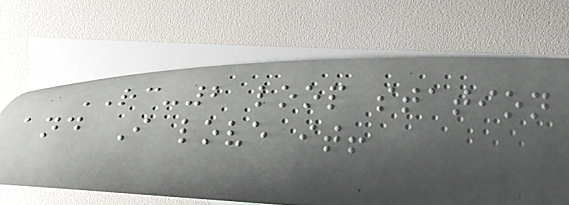RC-2 loop station
and I love it!
